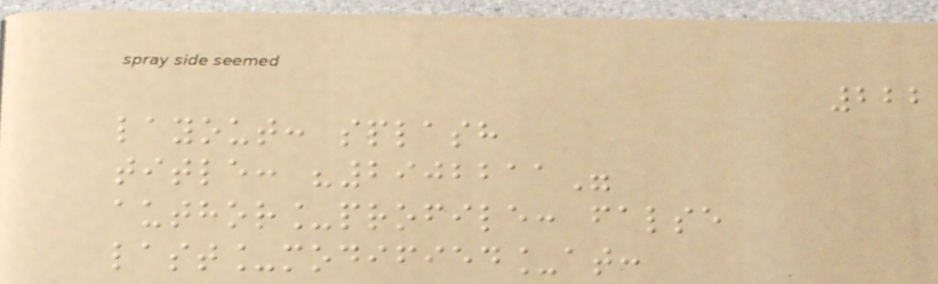222
layout: splash
title: "2902211"
author_profile: false
last_modified_at:
